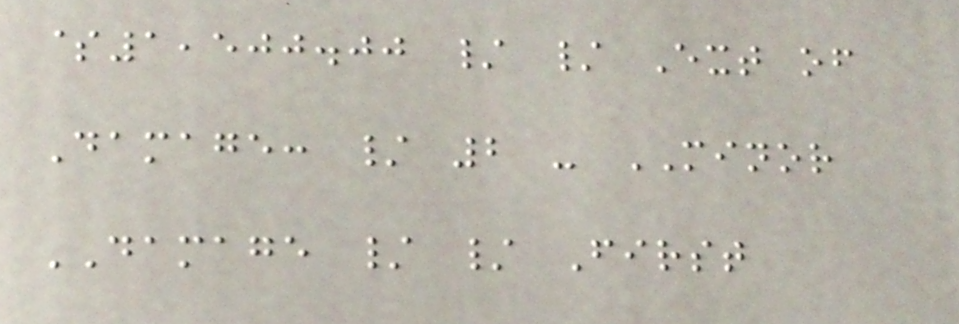$1,500.00 / / Ext of
Damage: / 2 - MINOR
DAMAGE / / First
